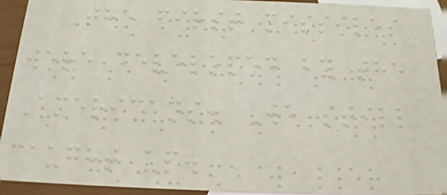The first missiles
were developed by the
Americans. We still
caught up.
